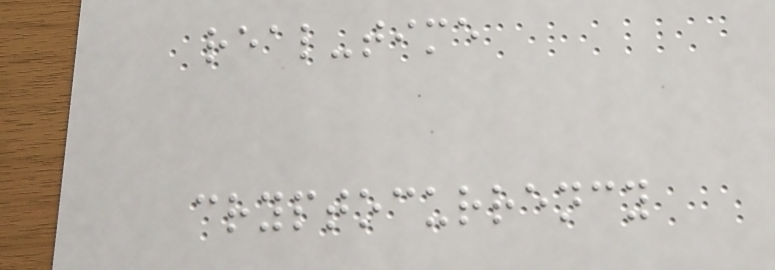real-time
cryptocurrency
